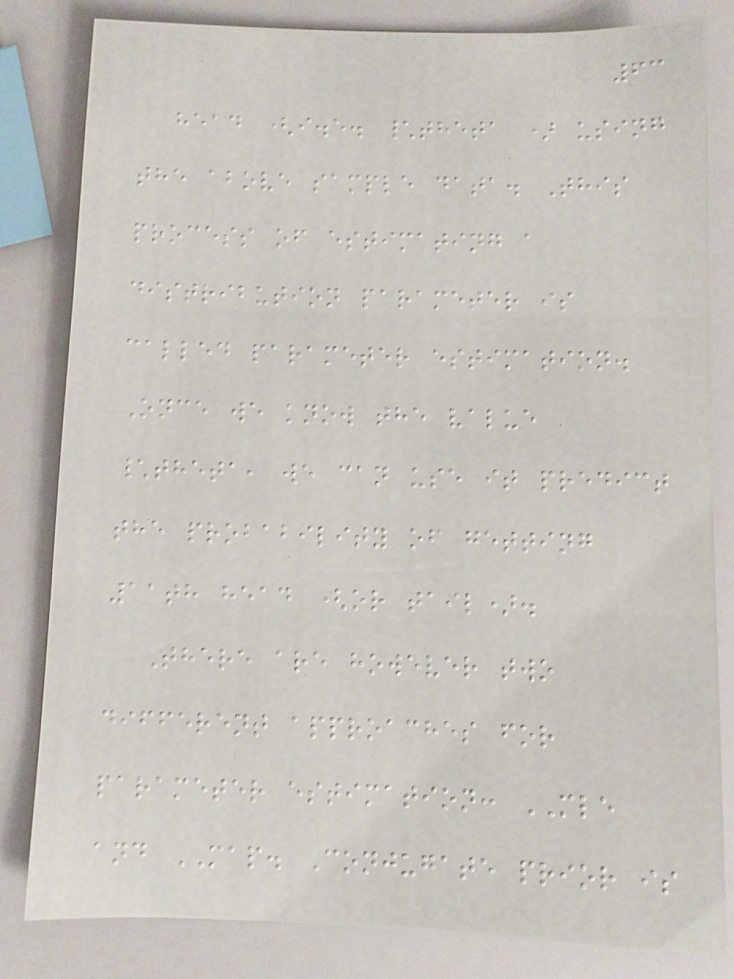63
head (i.e. \theta ) using
the above sample data. This
process of estimating a
distribution parameter is
called parameter estimation.
Once we know the value
\theta, we can use it predict
the probability of getting
11th head (or tail).
There are however two
different approaches for
parameter estimation: MLE
and MAP. Conjugate prior is
